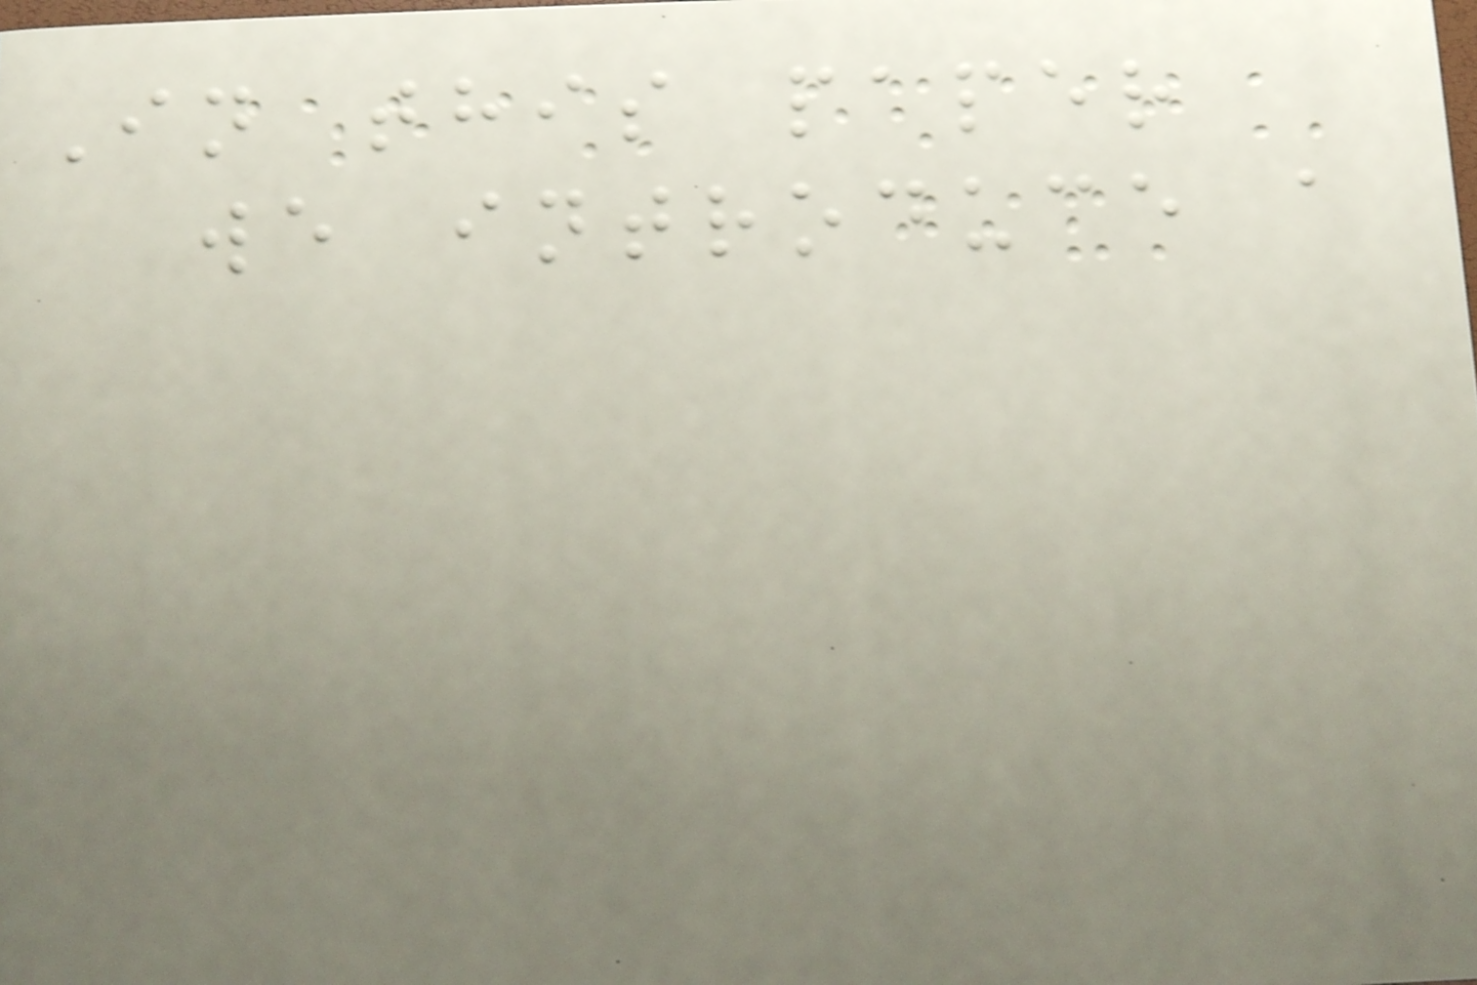In this paper
we introduce a
